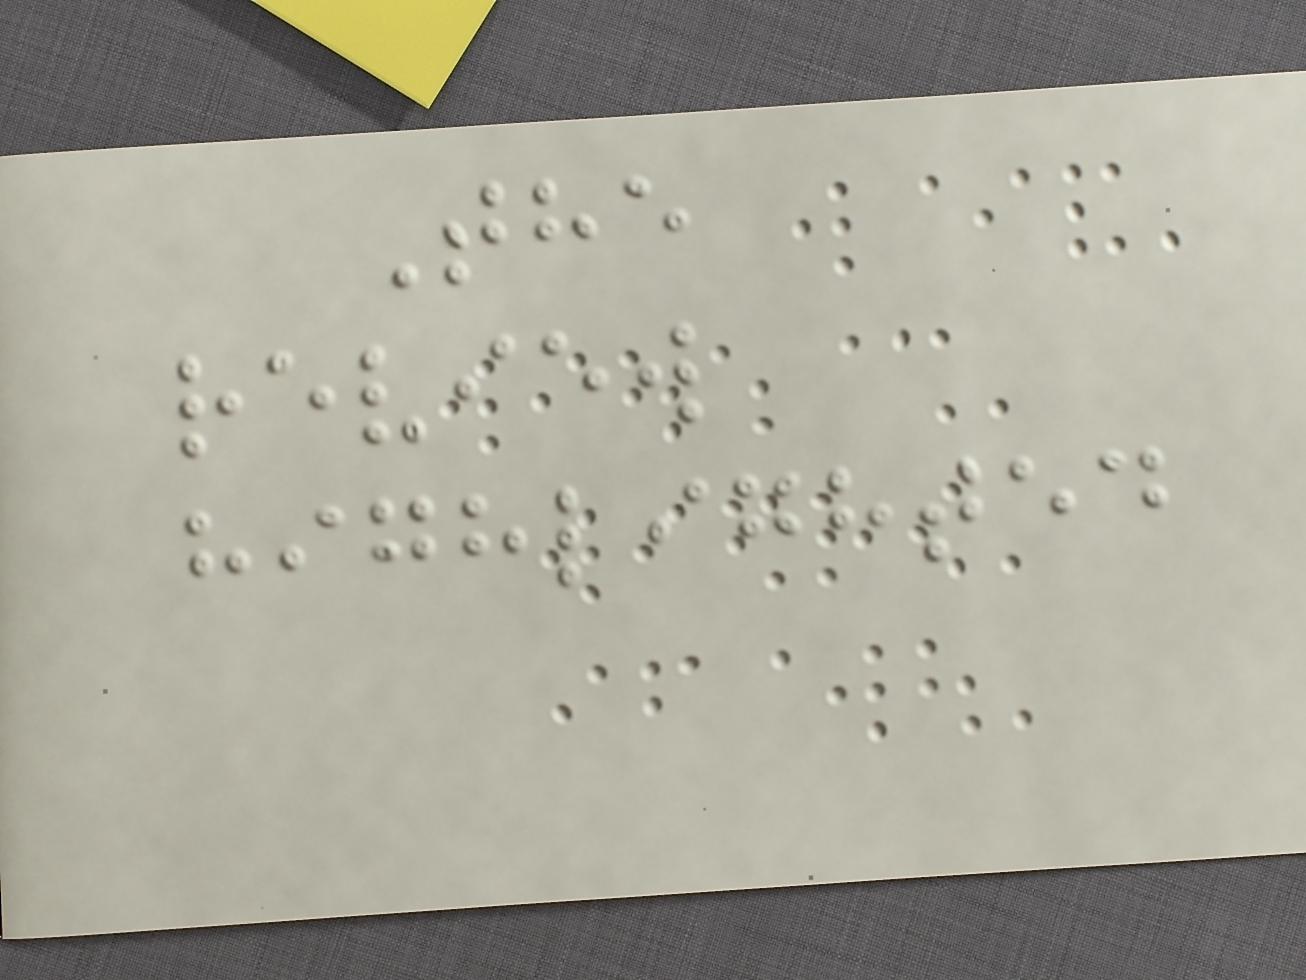The
review
highlighted
